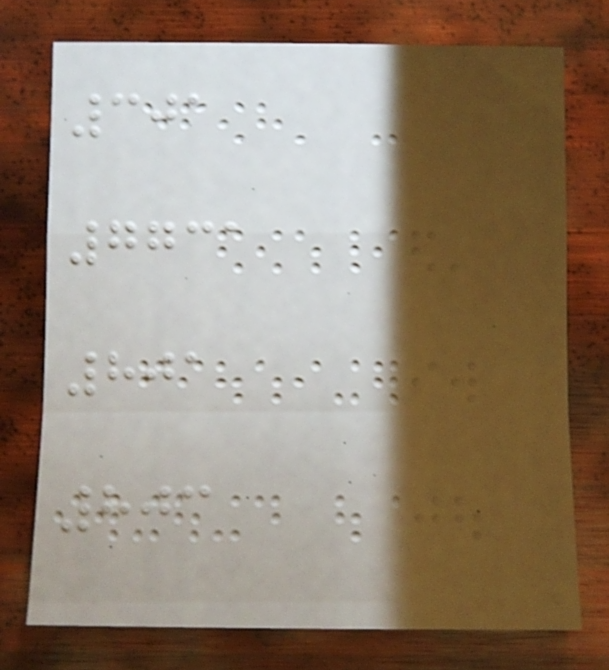301
7731
801
803
